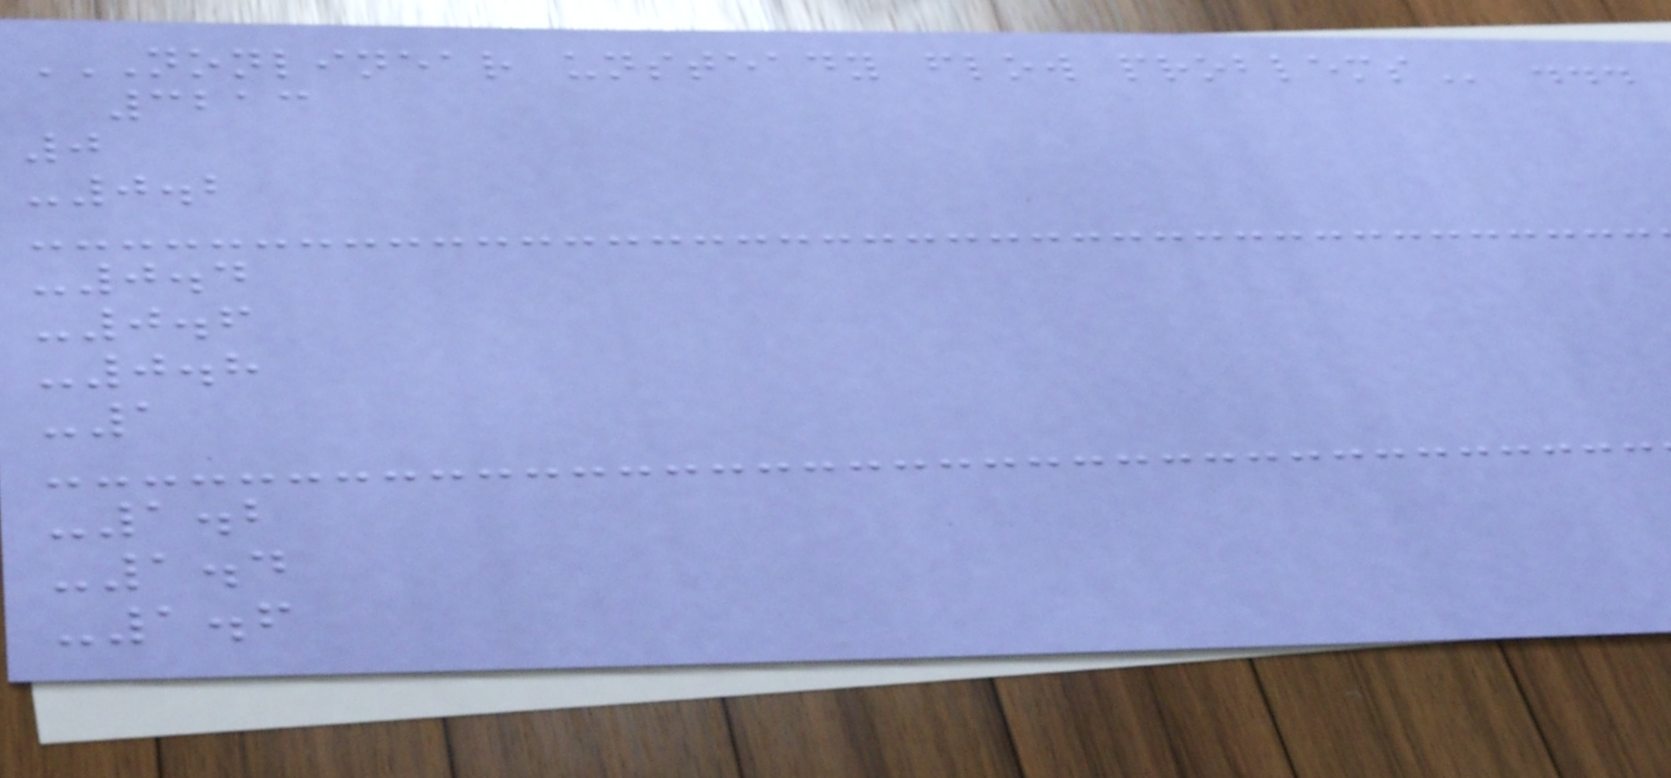NONLINEAR UNSTEADY FLOW PROBLEMS ...
3213
0
-0.2
-0.4
-0.6
-0.8
-1
-1.2
-1.4
-1.6
